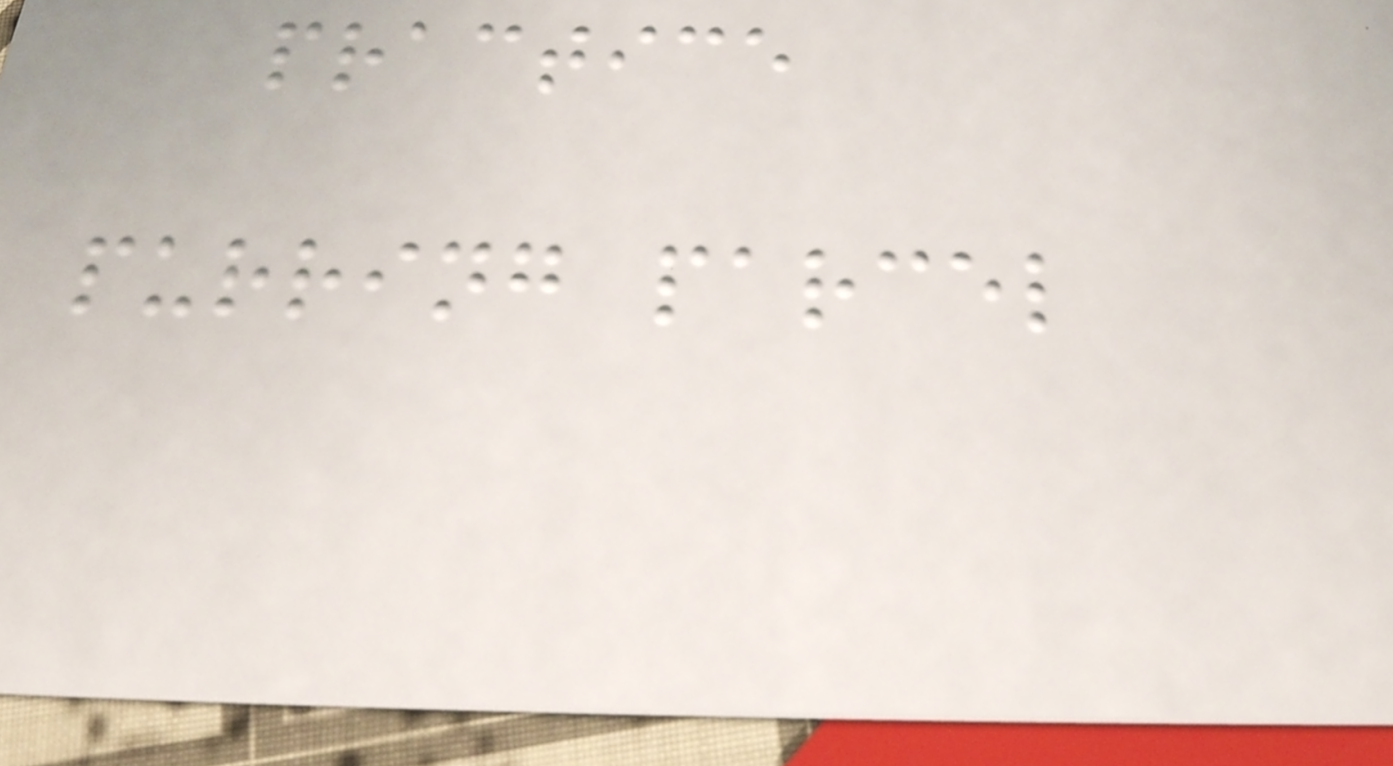practice
purring parcel
